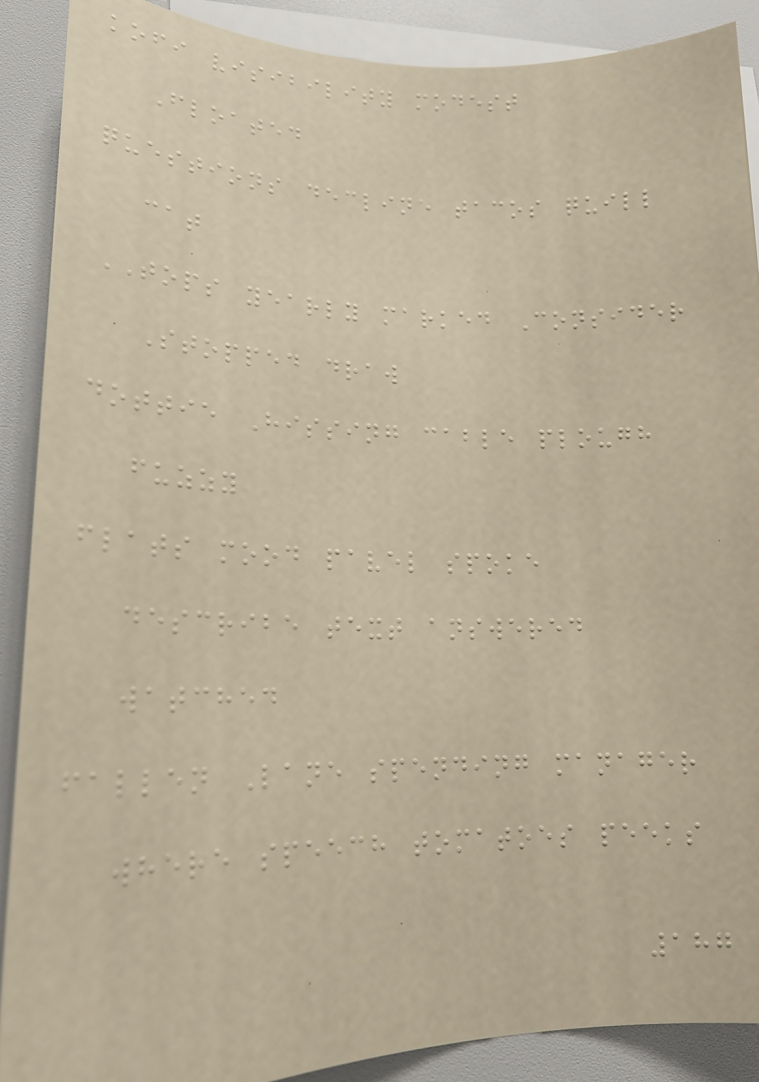kofi visibility modest
Floated
questions decline tacos quill
cat
TOPS yearly marked Consider
Stopped draw
dottie Hissing cable plough
fuzzy
flats mood pavel spoke
describe text answered
watched
fallen Lane spending manager
where speech tomatoes peeks
187
